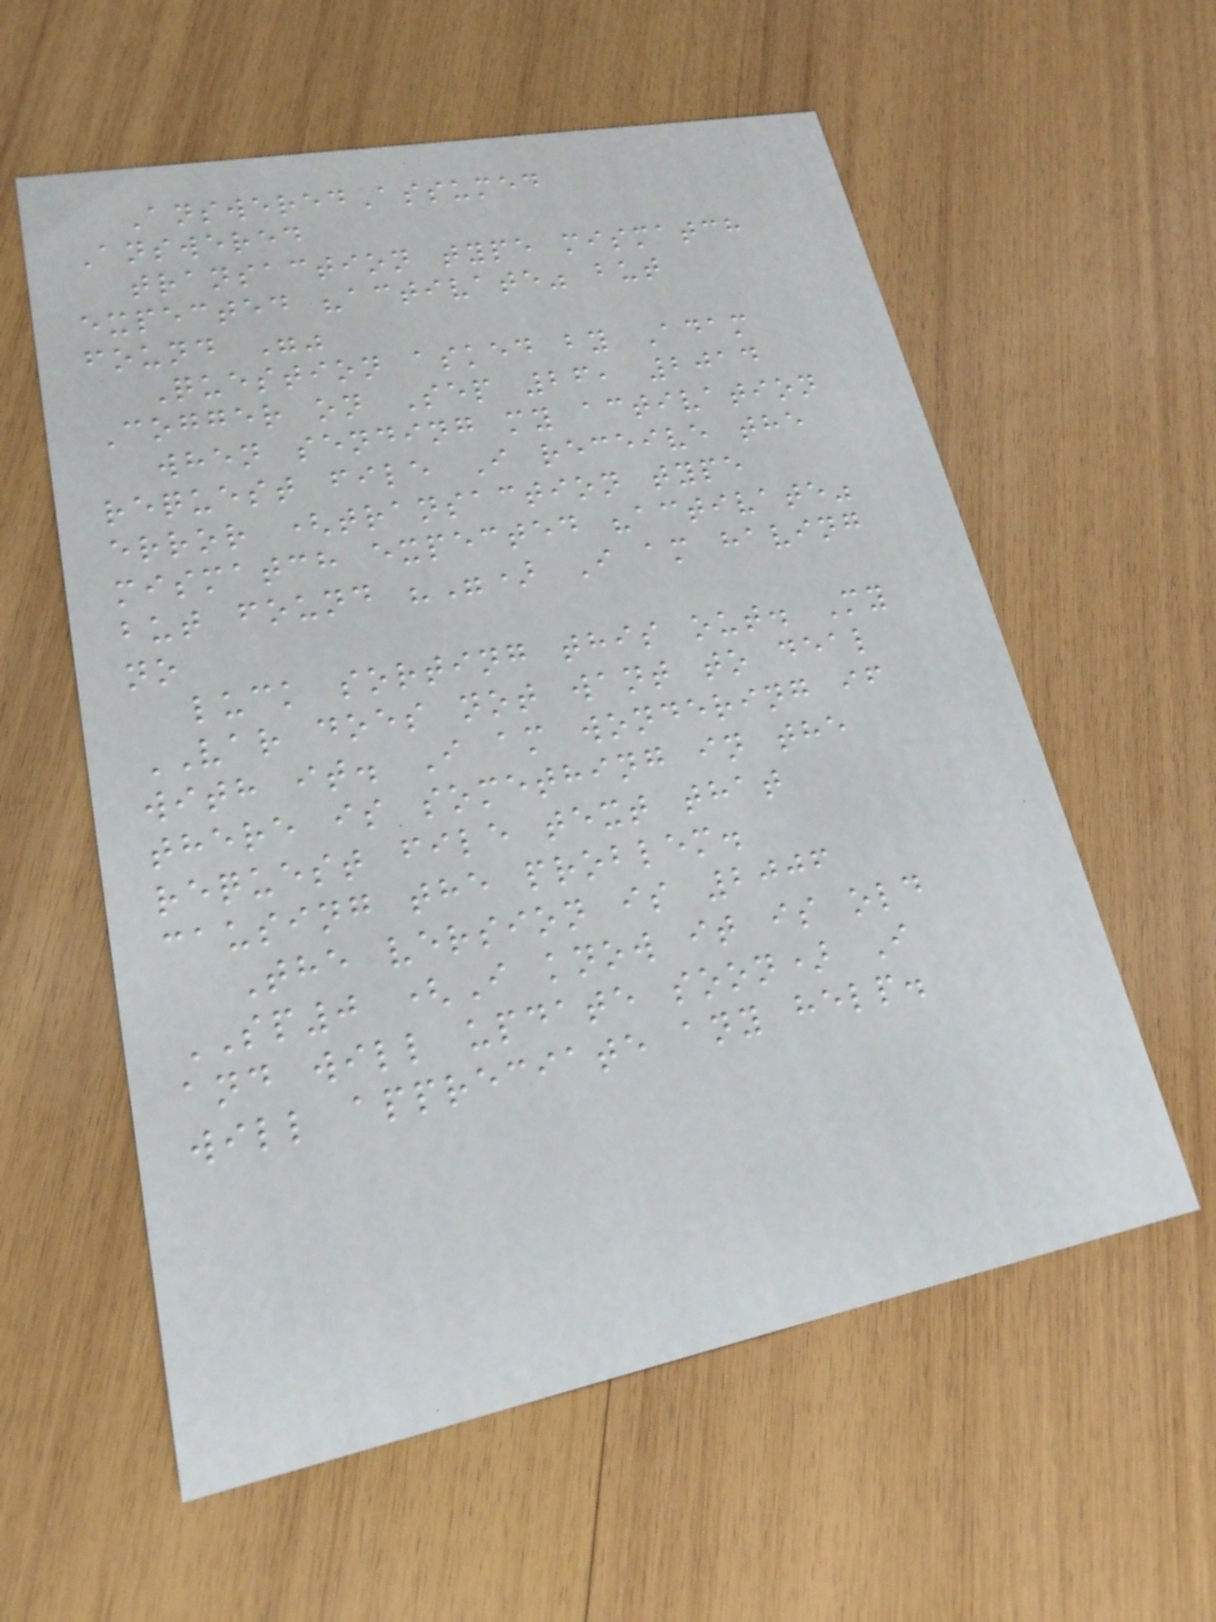AnsweredAssumed
Answered
transaction type mismatch
expected "activate" but
found ""
Question asked by Adam
Cogger on Sep 26, 2014
when sending my activation
request file I receive the
error (transaction type
mismatch expected "activate"
but found "") I am having
no
luck sorting this out. My
VAR does not want to deal
with it. I am wondering if
there is something in the
request file text that
causing the problem.
The version is 2006
SP0 (I know it is old
and will update soon) I
will appreciate any help.
